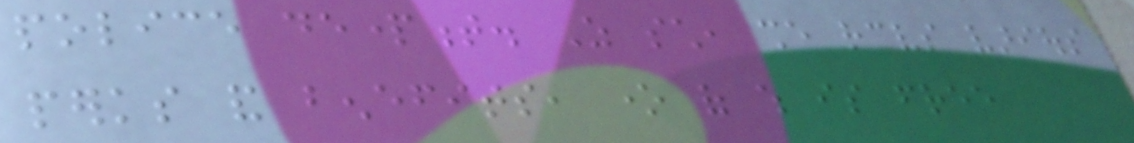police department. As such, she receives various
perks and benefits, one of which is free
